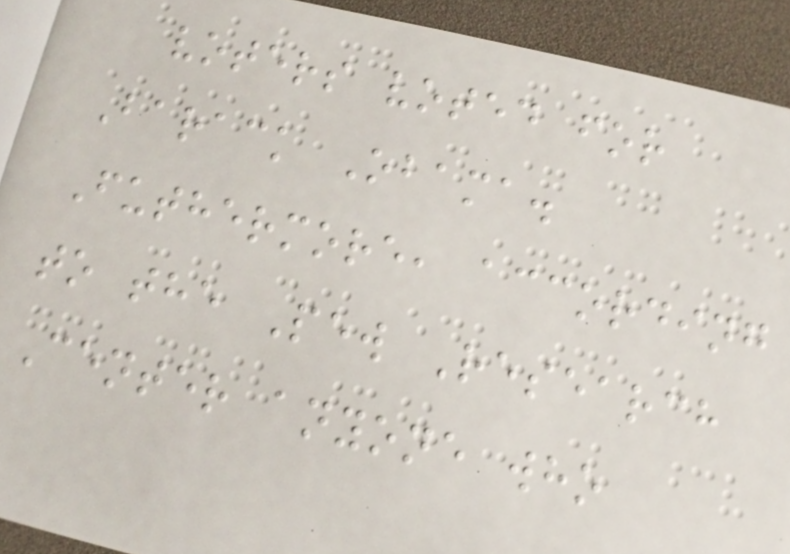voters voted for
Barack Obama.
Futhermore, according
to the Pew Research
Center anyone who
